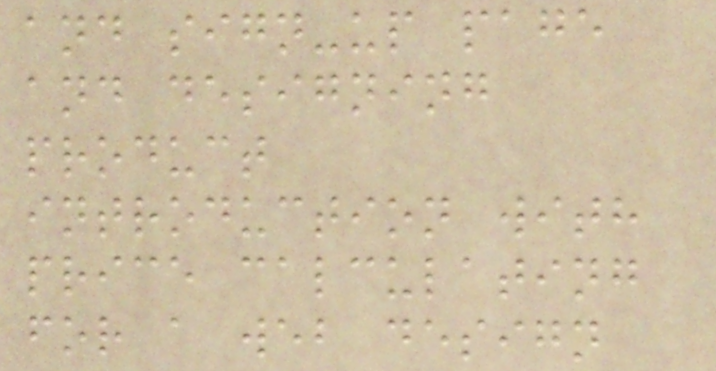and sign-up page
and designing
product
introduction with
price calculating
for a web design
